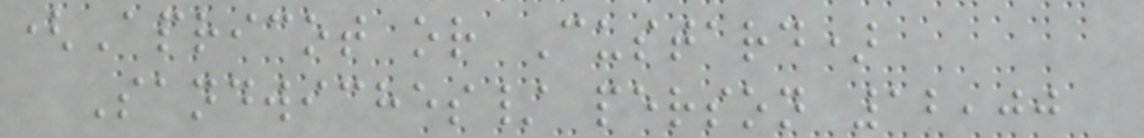(Apricot or Custard)
Sandwiches/ person 12,00
